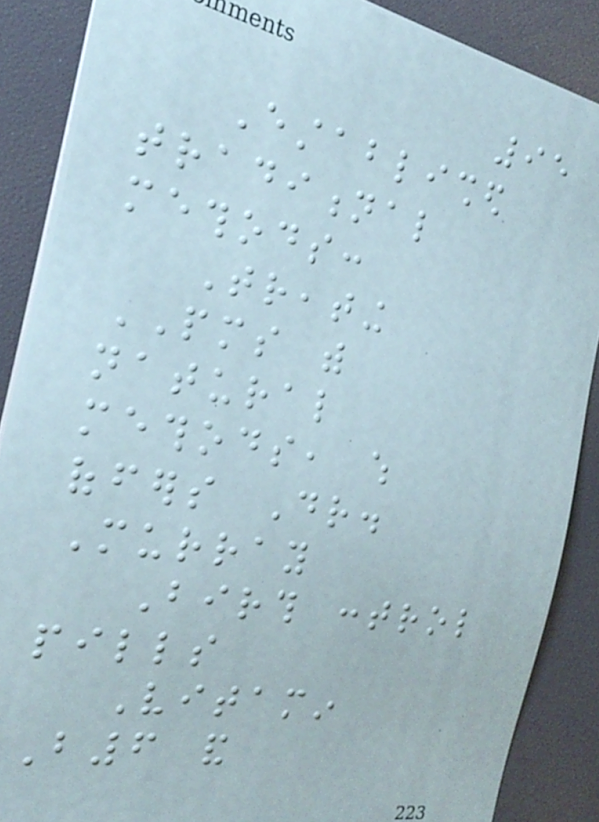95
Established
traditional
methods:
Treating
PMS with
natural
methods, which
offers Dr.
Murray
Birth control
pills
Vitamin
B6 and
